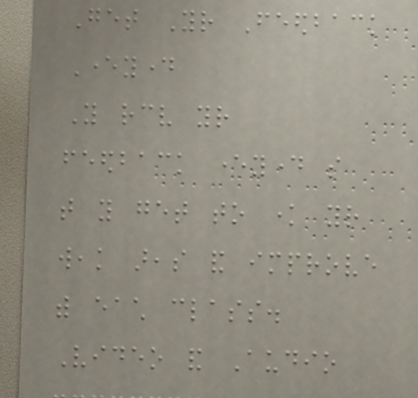Get Your Feedback
Everyday
You receive your
feedback everyday so
that you get to know your
weak areas and improve
with each class.
Video and Audio
